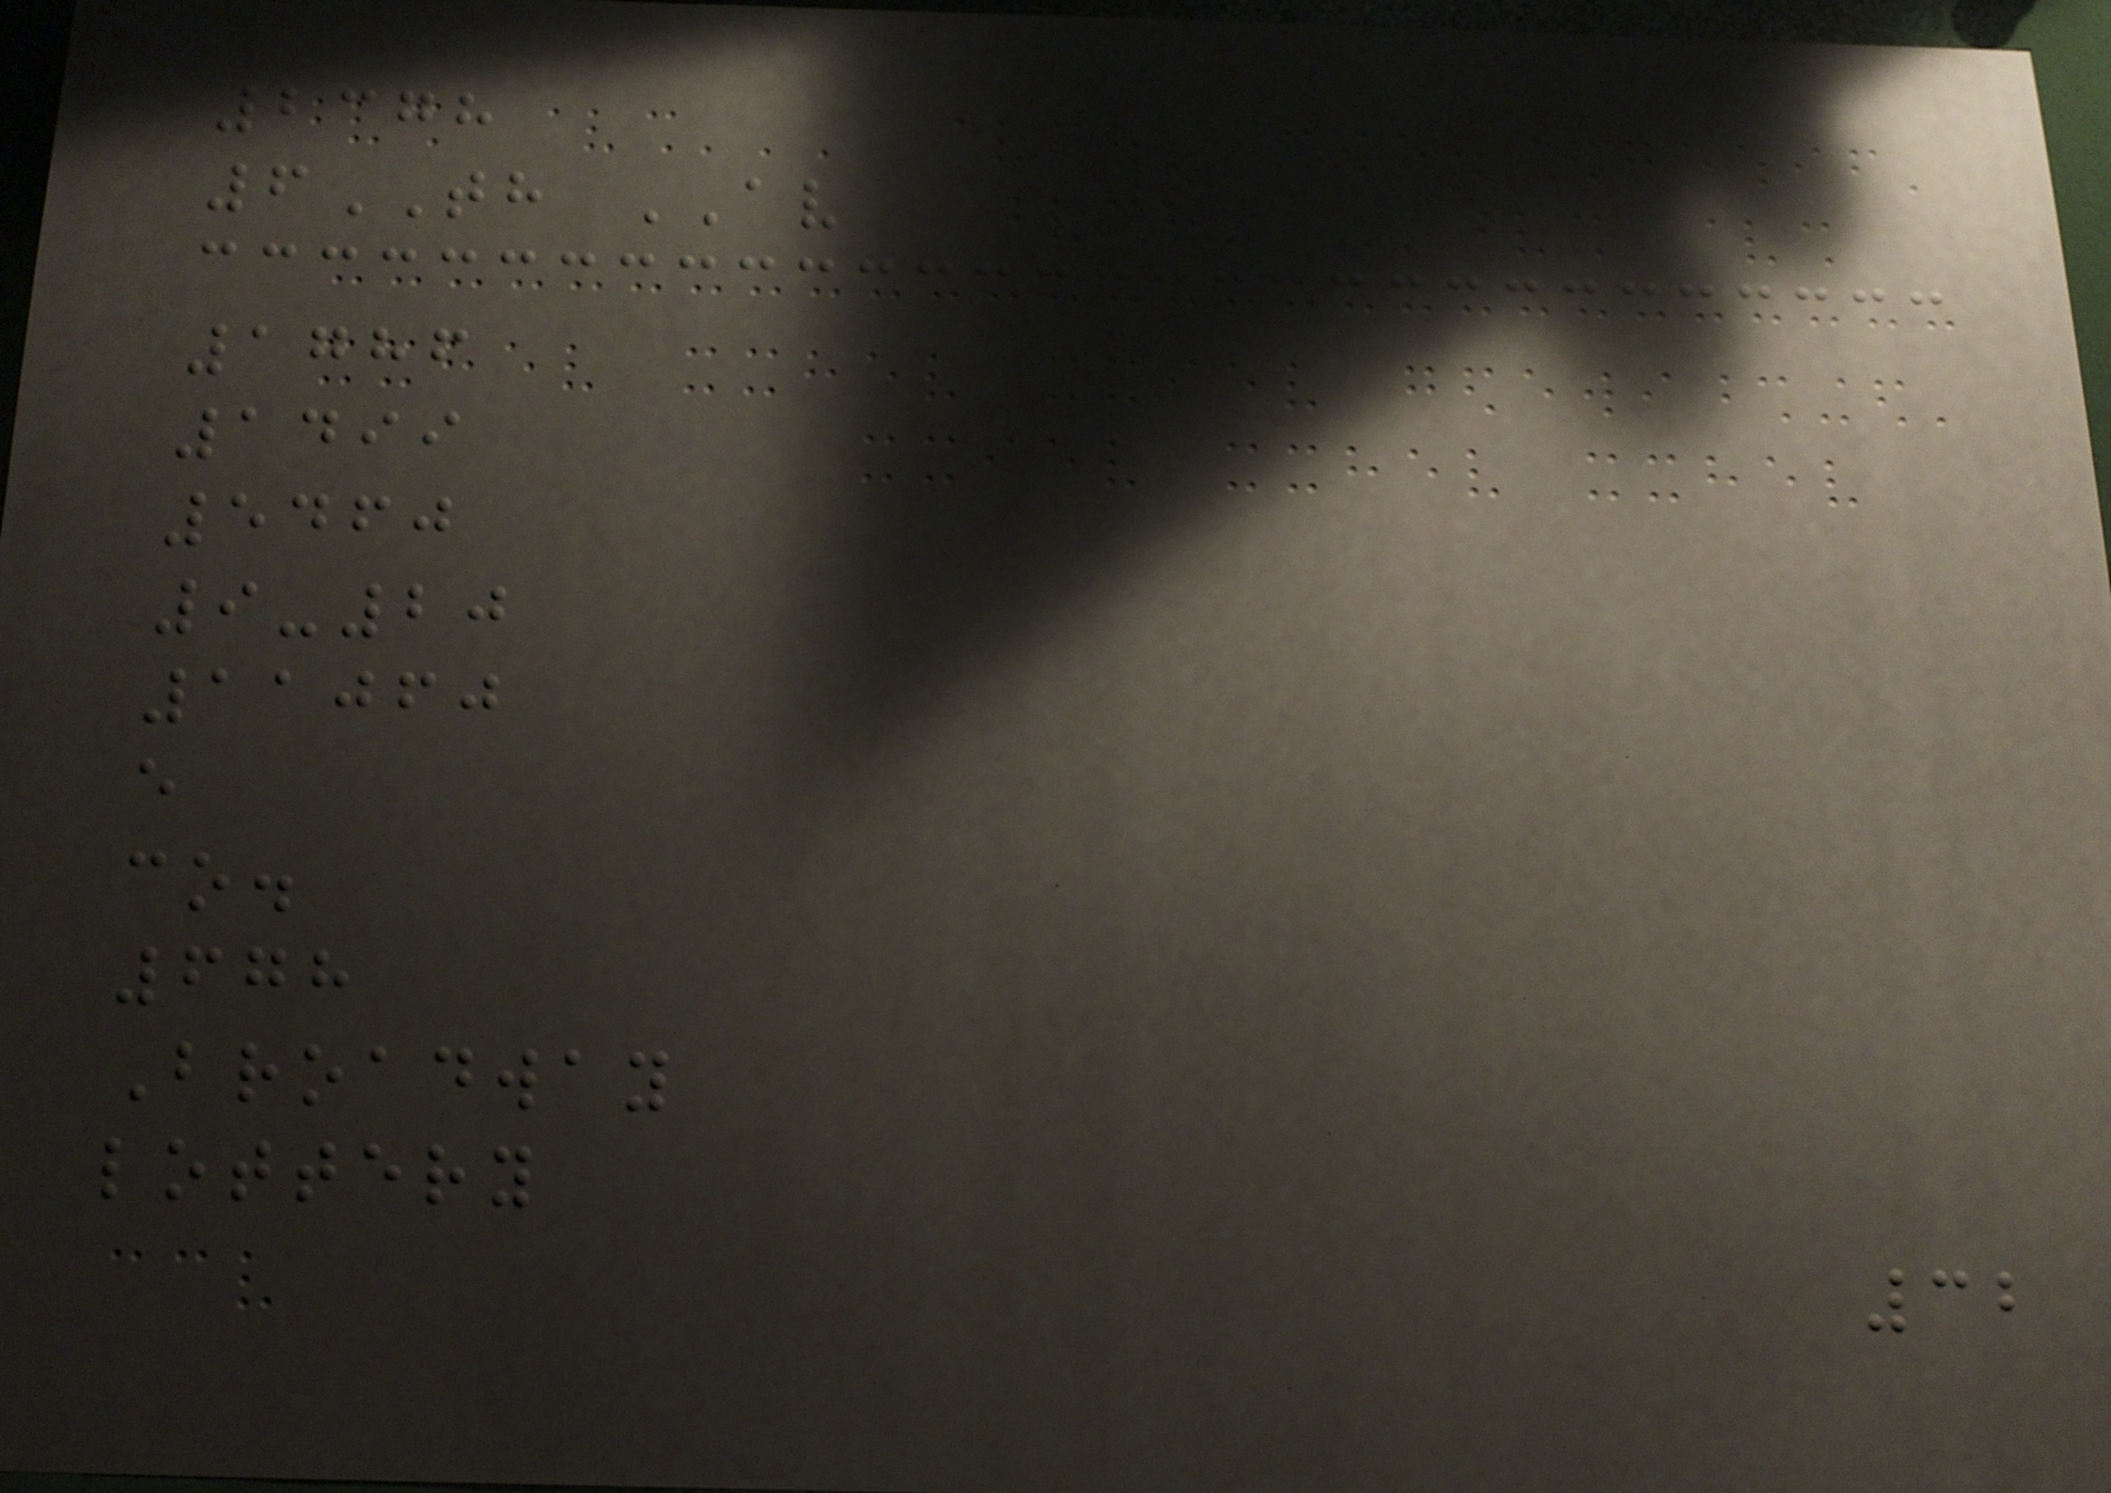2378
6TH AV
1786
1499
5460
9-20
11060
e
co.
678
Broadway
lottery
32
